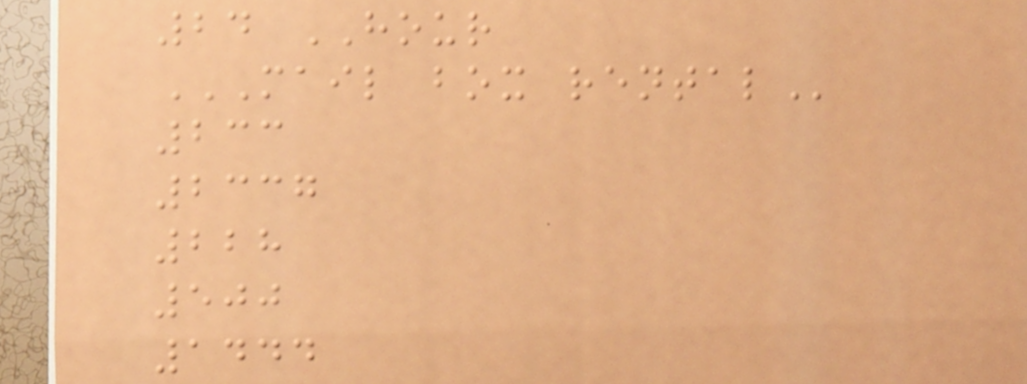24 HOUR
MAIL BOX RENTAL
233
2337
228
500
1444
